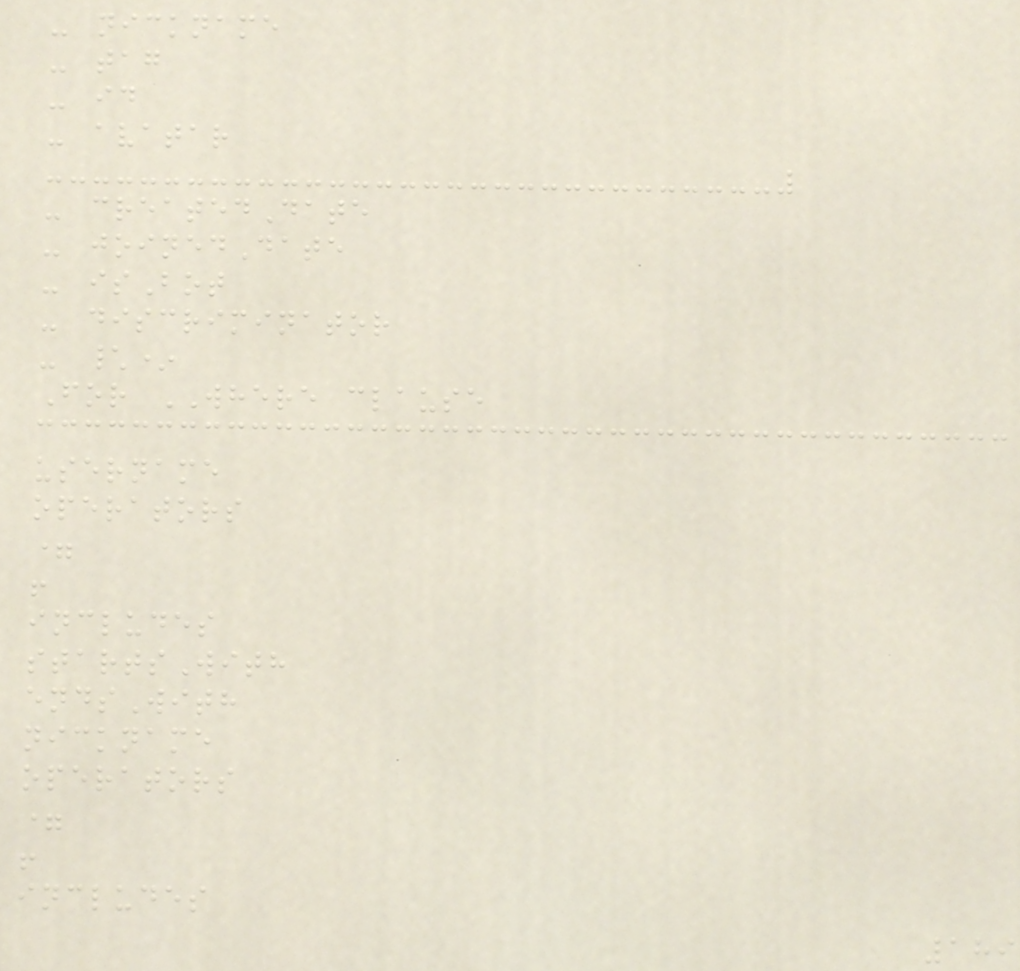- nickname
- tag
- id
- avatar
- createdDate
- joinedDate
- isBot
- discriminator
- \*
For WHERE clause
username
operators
=
!
includes
startsWith
endsWith
nickname
operators
=
!
includes
189
